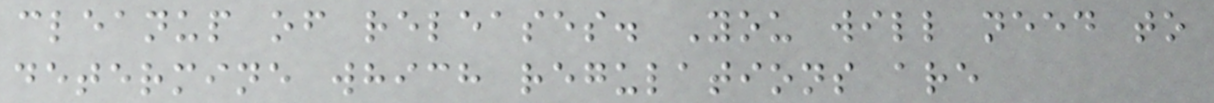cleanup of releases. You will need to
determine which regulations are
